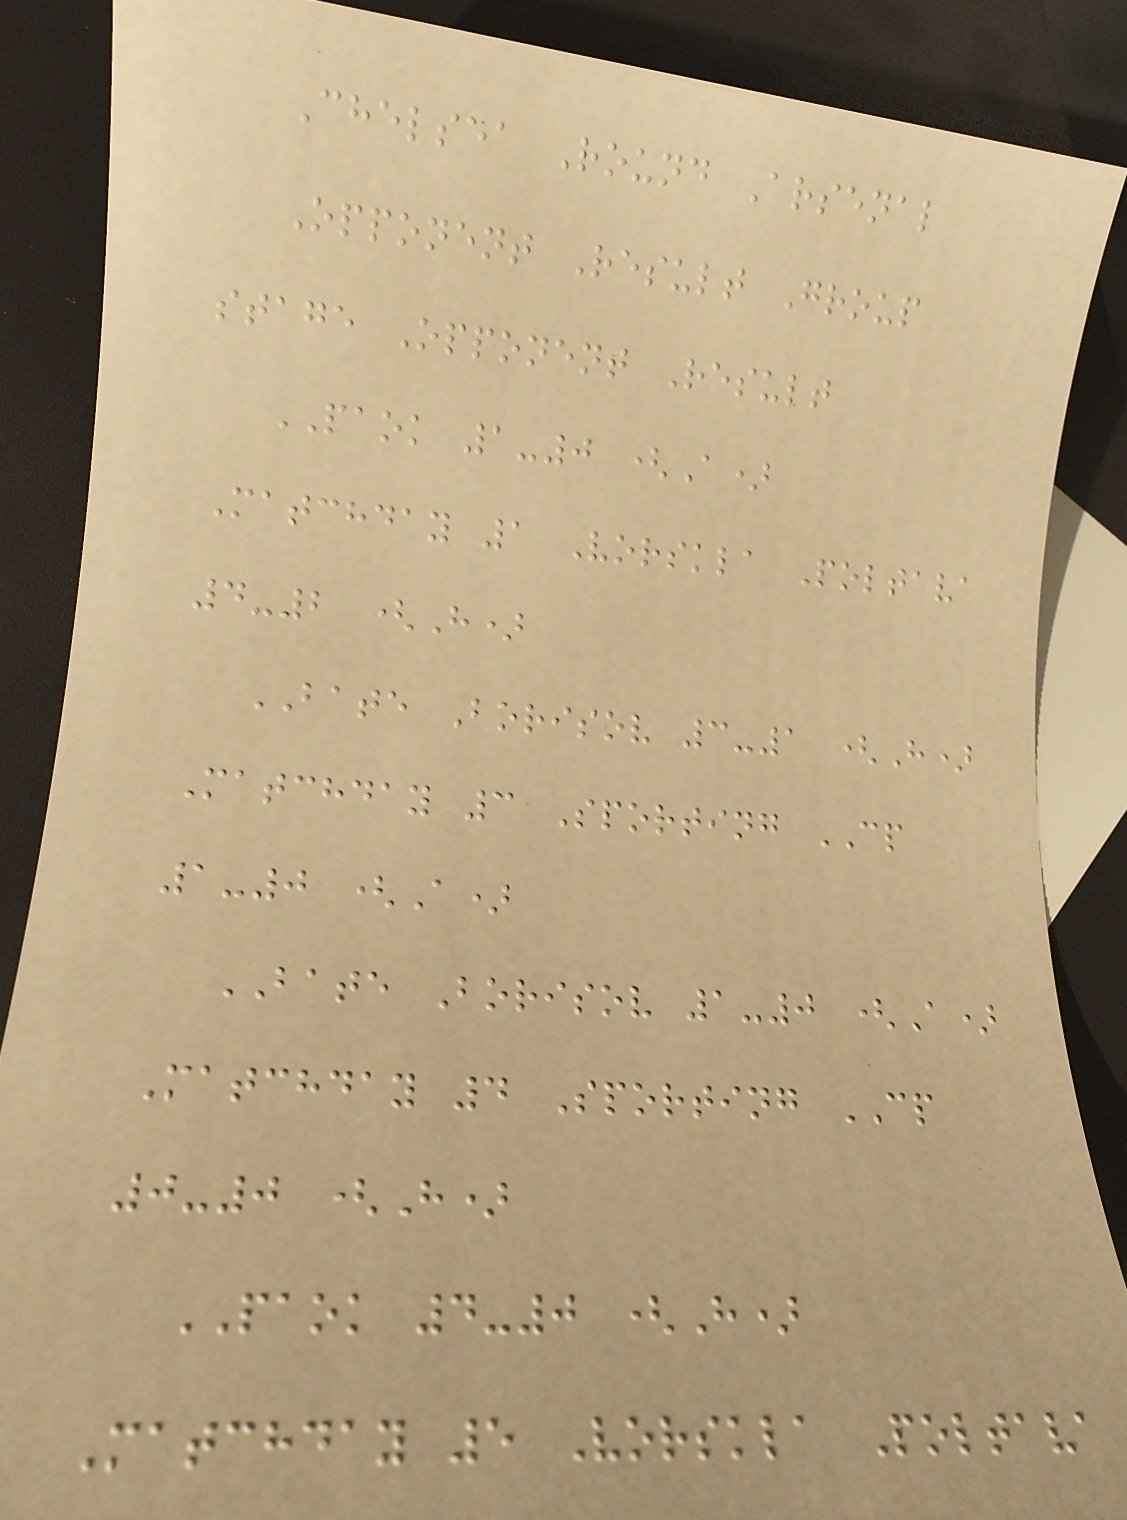Chelsea Round Arsenal
Opponent Result Group
stage Opponent Result
PAOK 1-0 (A)
Matchday 1 Vorskla Poltava
4-2 (H)
BATE Borisov 3-1 (H)
Matchday 3 Sporting CP
1-0 (A)
BATE Borisov 1-0 (A)
Matchday 4 Sporting CP
0-0 (H)
PAOK 4-0 (H)
Matchday 5 Vorskla Poltava
